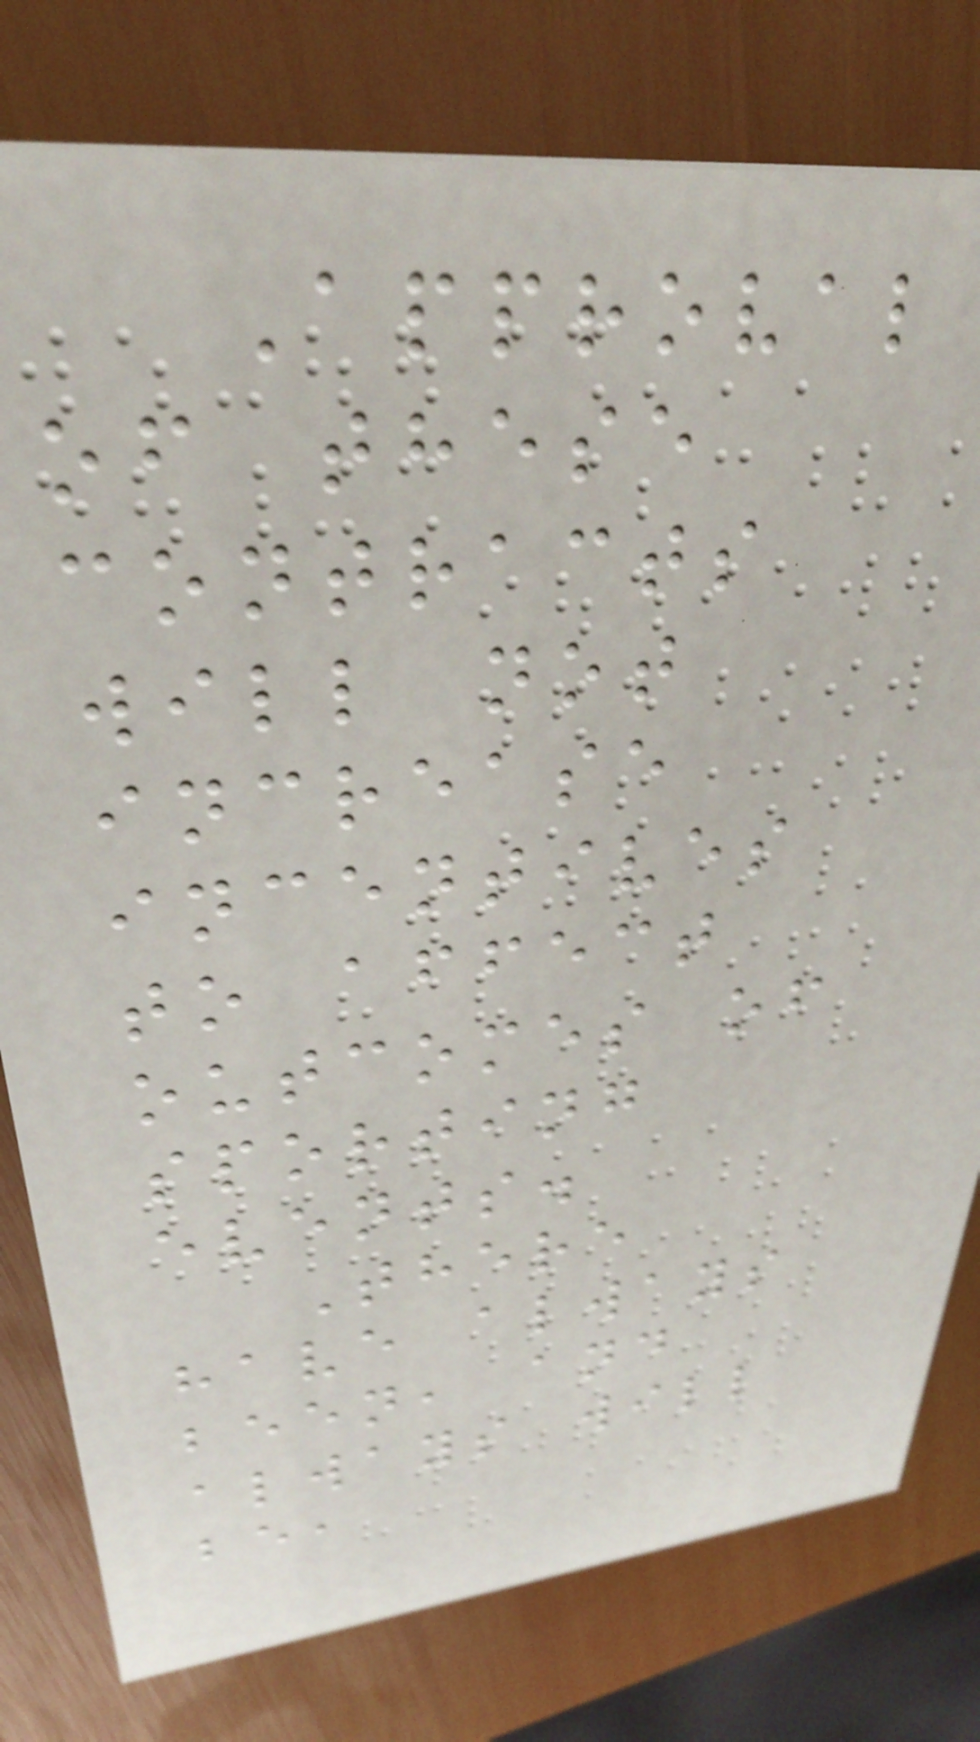Approval
of these
contracts
will not
increase
incentives
to affect
outcomes of
sporting
events.
There
have always
been, and
always will
be,
